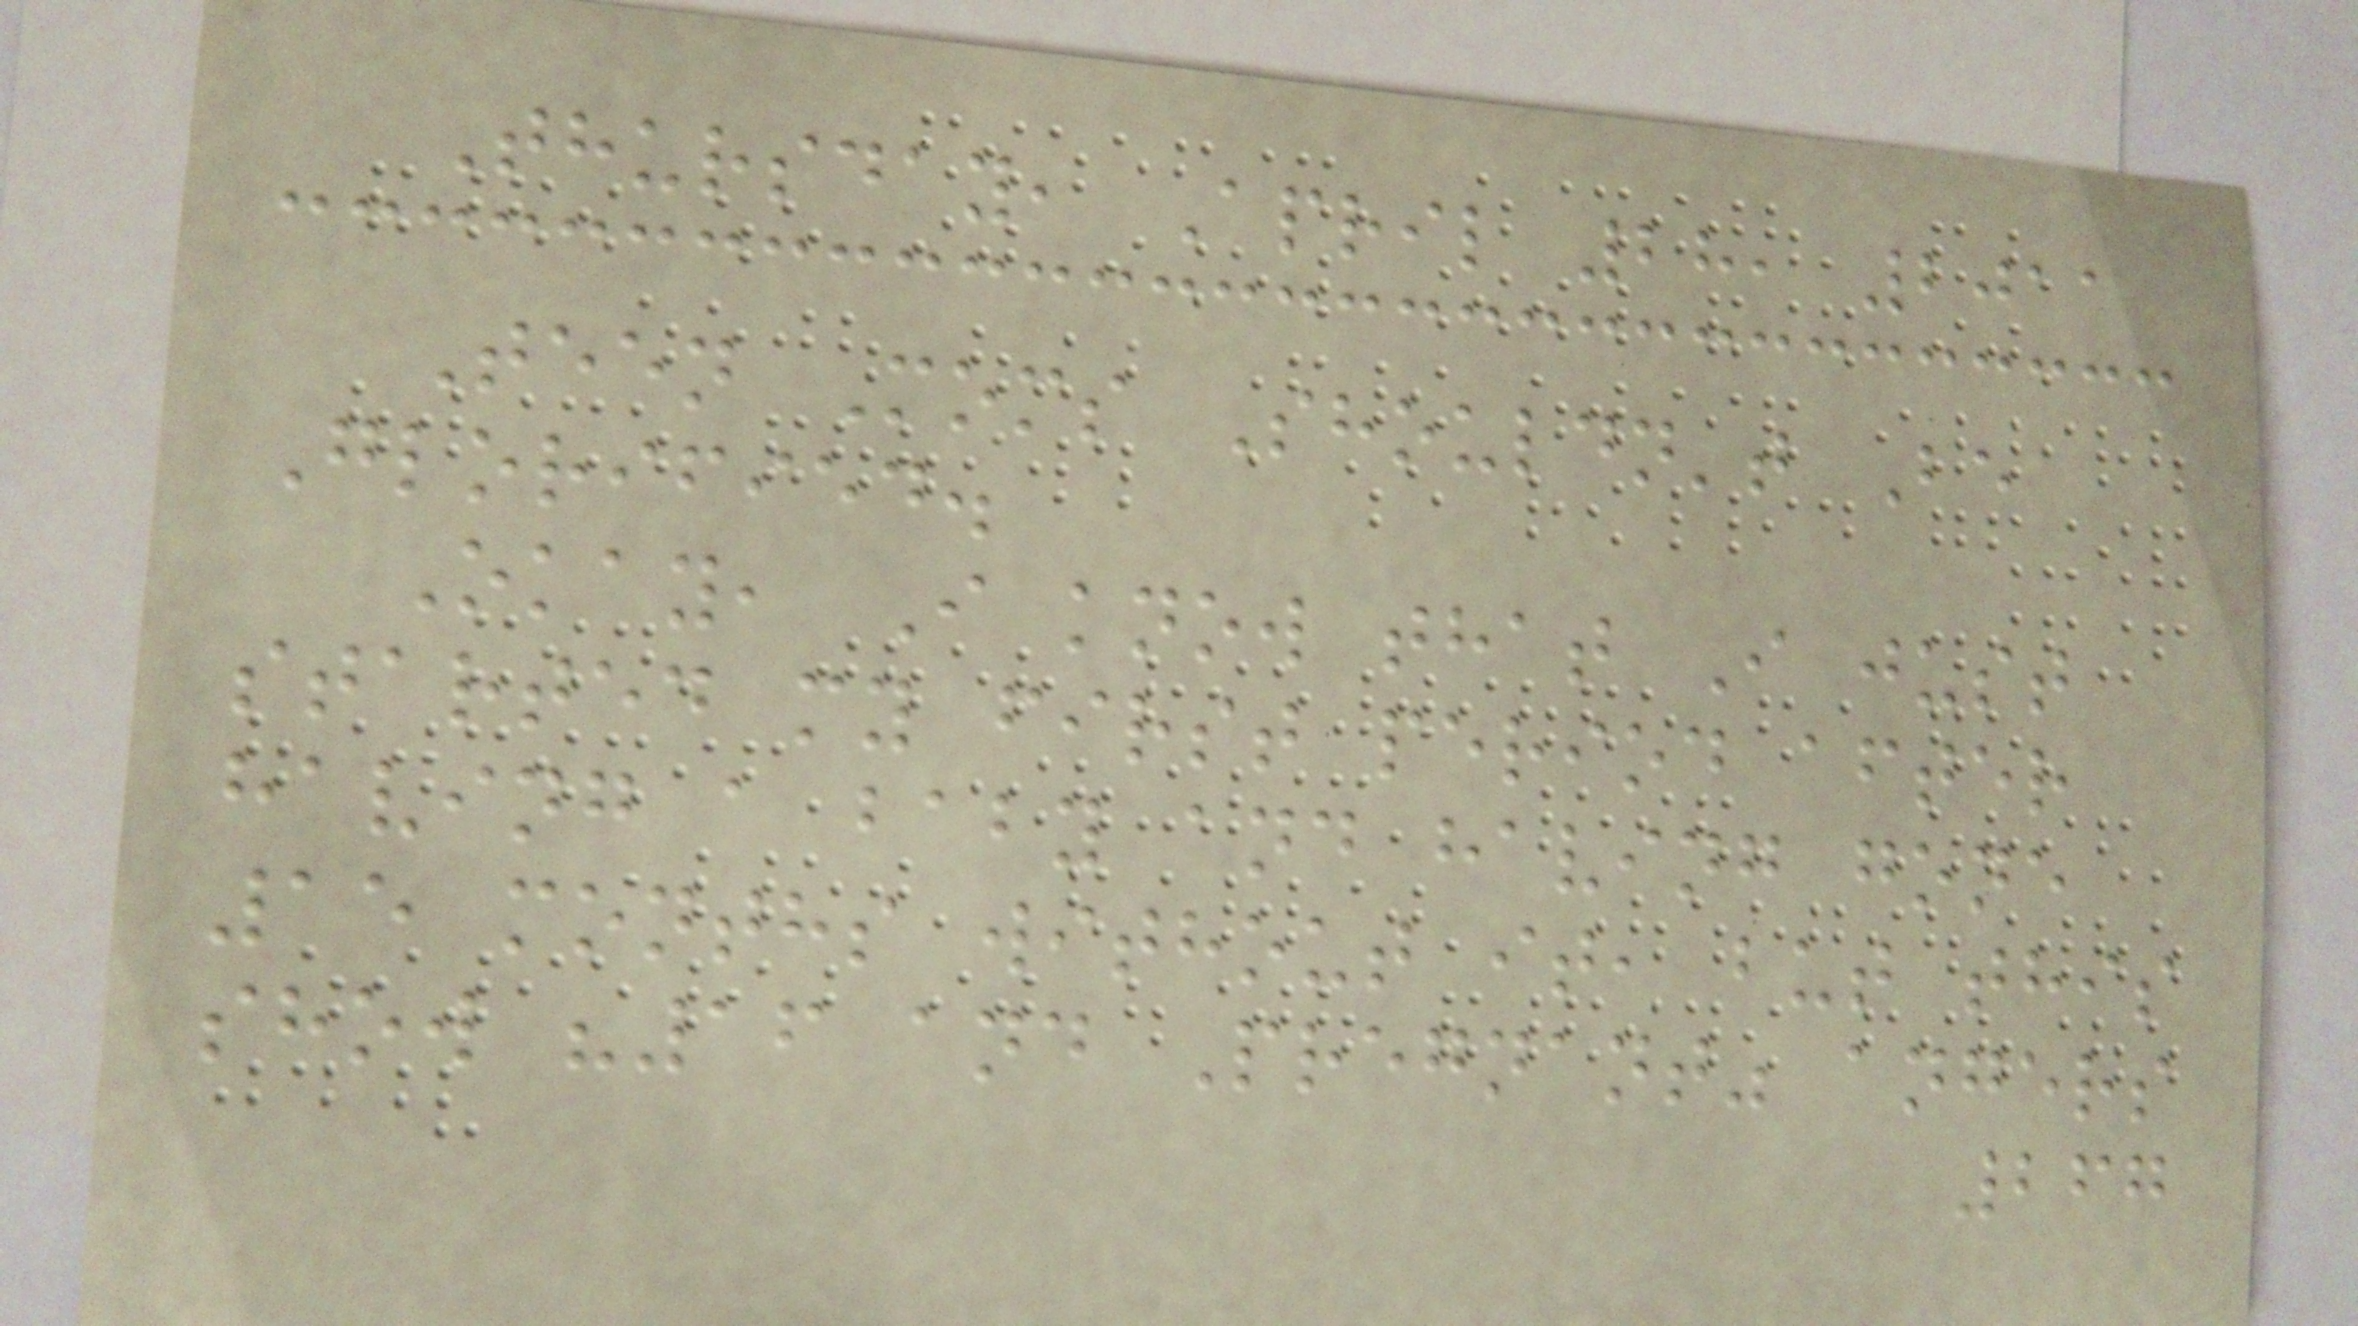Thursday, April 28, 2011
Teen Moms Shouldn't Be
Glorified.
Okay, I know that I just
started my first period after
having a baby and having gone
15 months without it, but this
show "16 and Pregnant" angers
267
